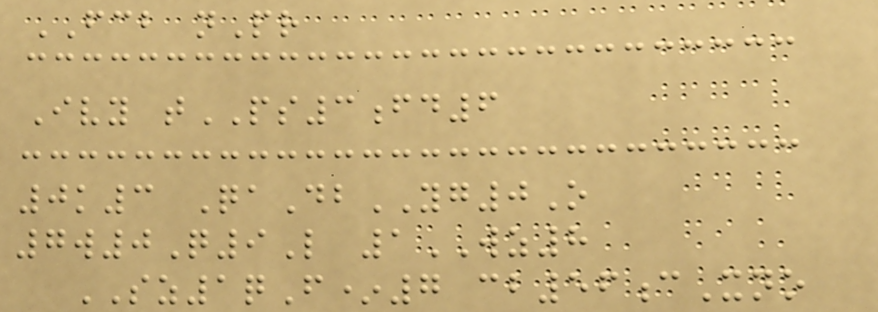FCB nPr
Ivy tPS3fd6
0k3 QaDbYG0O
7w0Q9L 1WZ8
SZ1qF*7 cb56cXno
